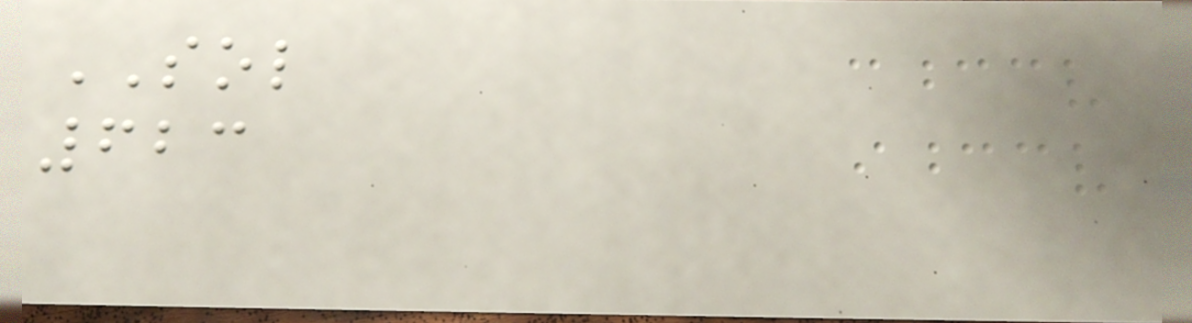SOL
623
